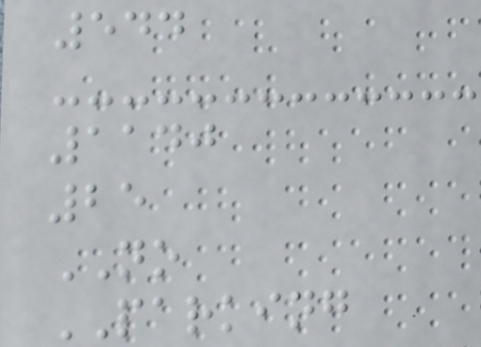544
1140
25
NO
PARKING
